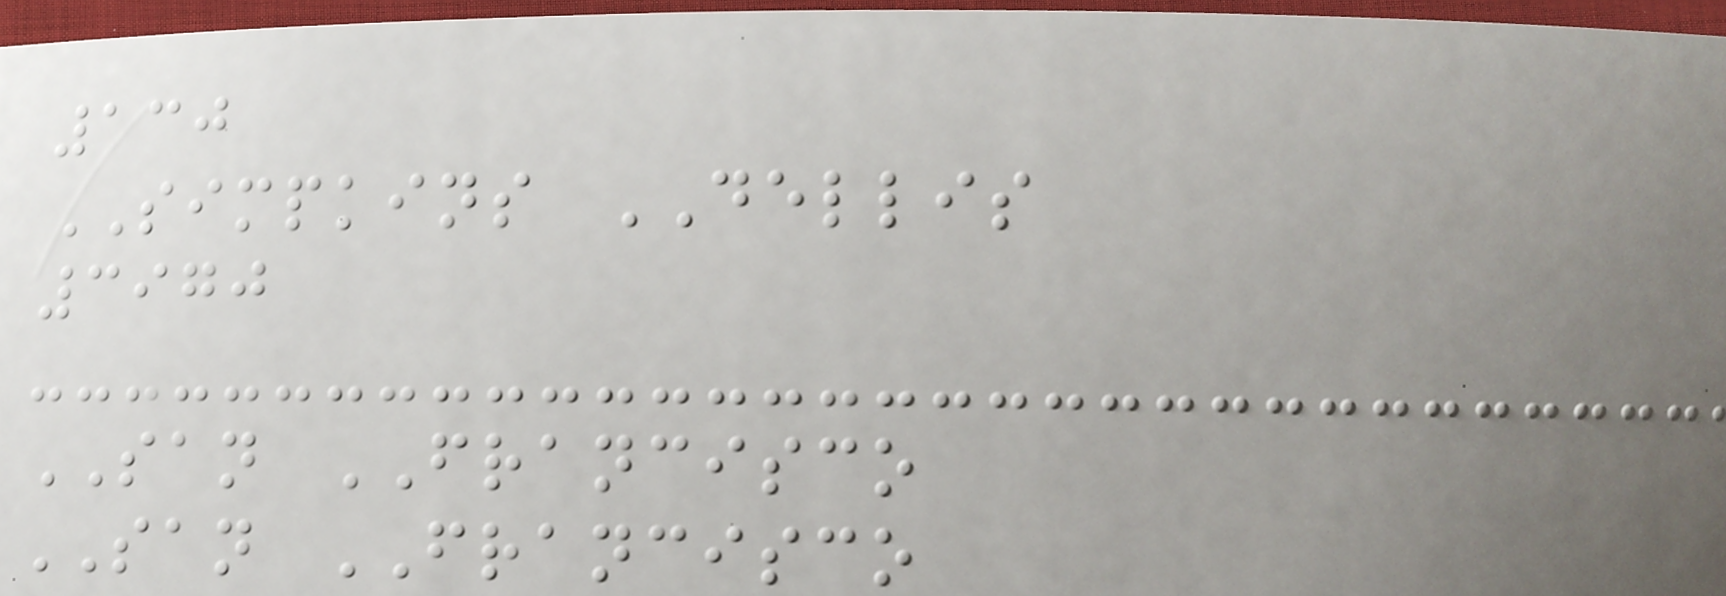130
SIMPKINS DELLIS
3970
SAN FRANCISCO
SAN FRANCISCO
